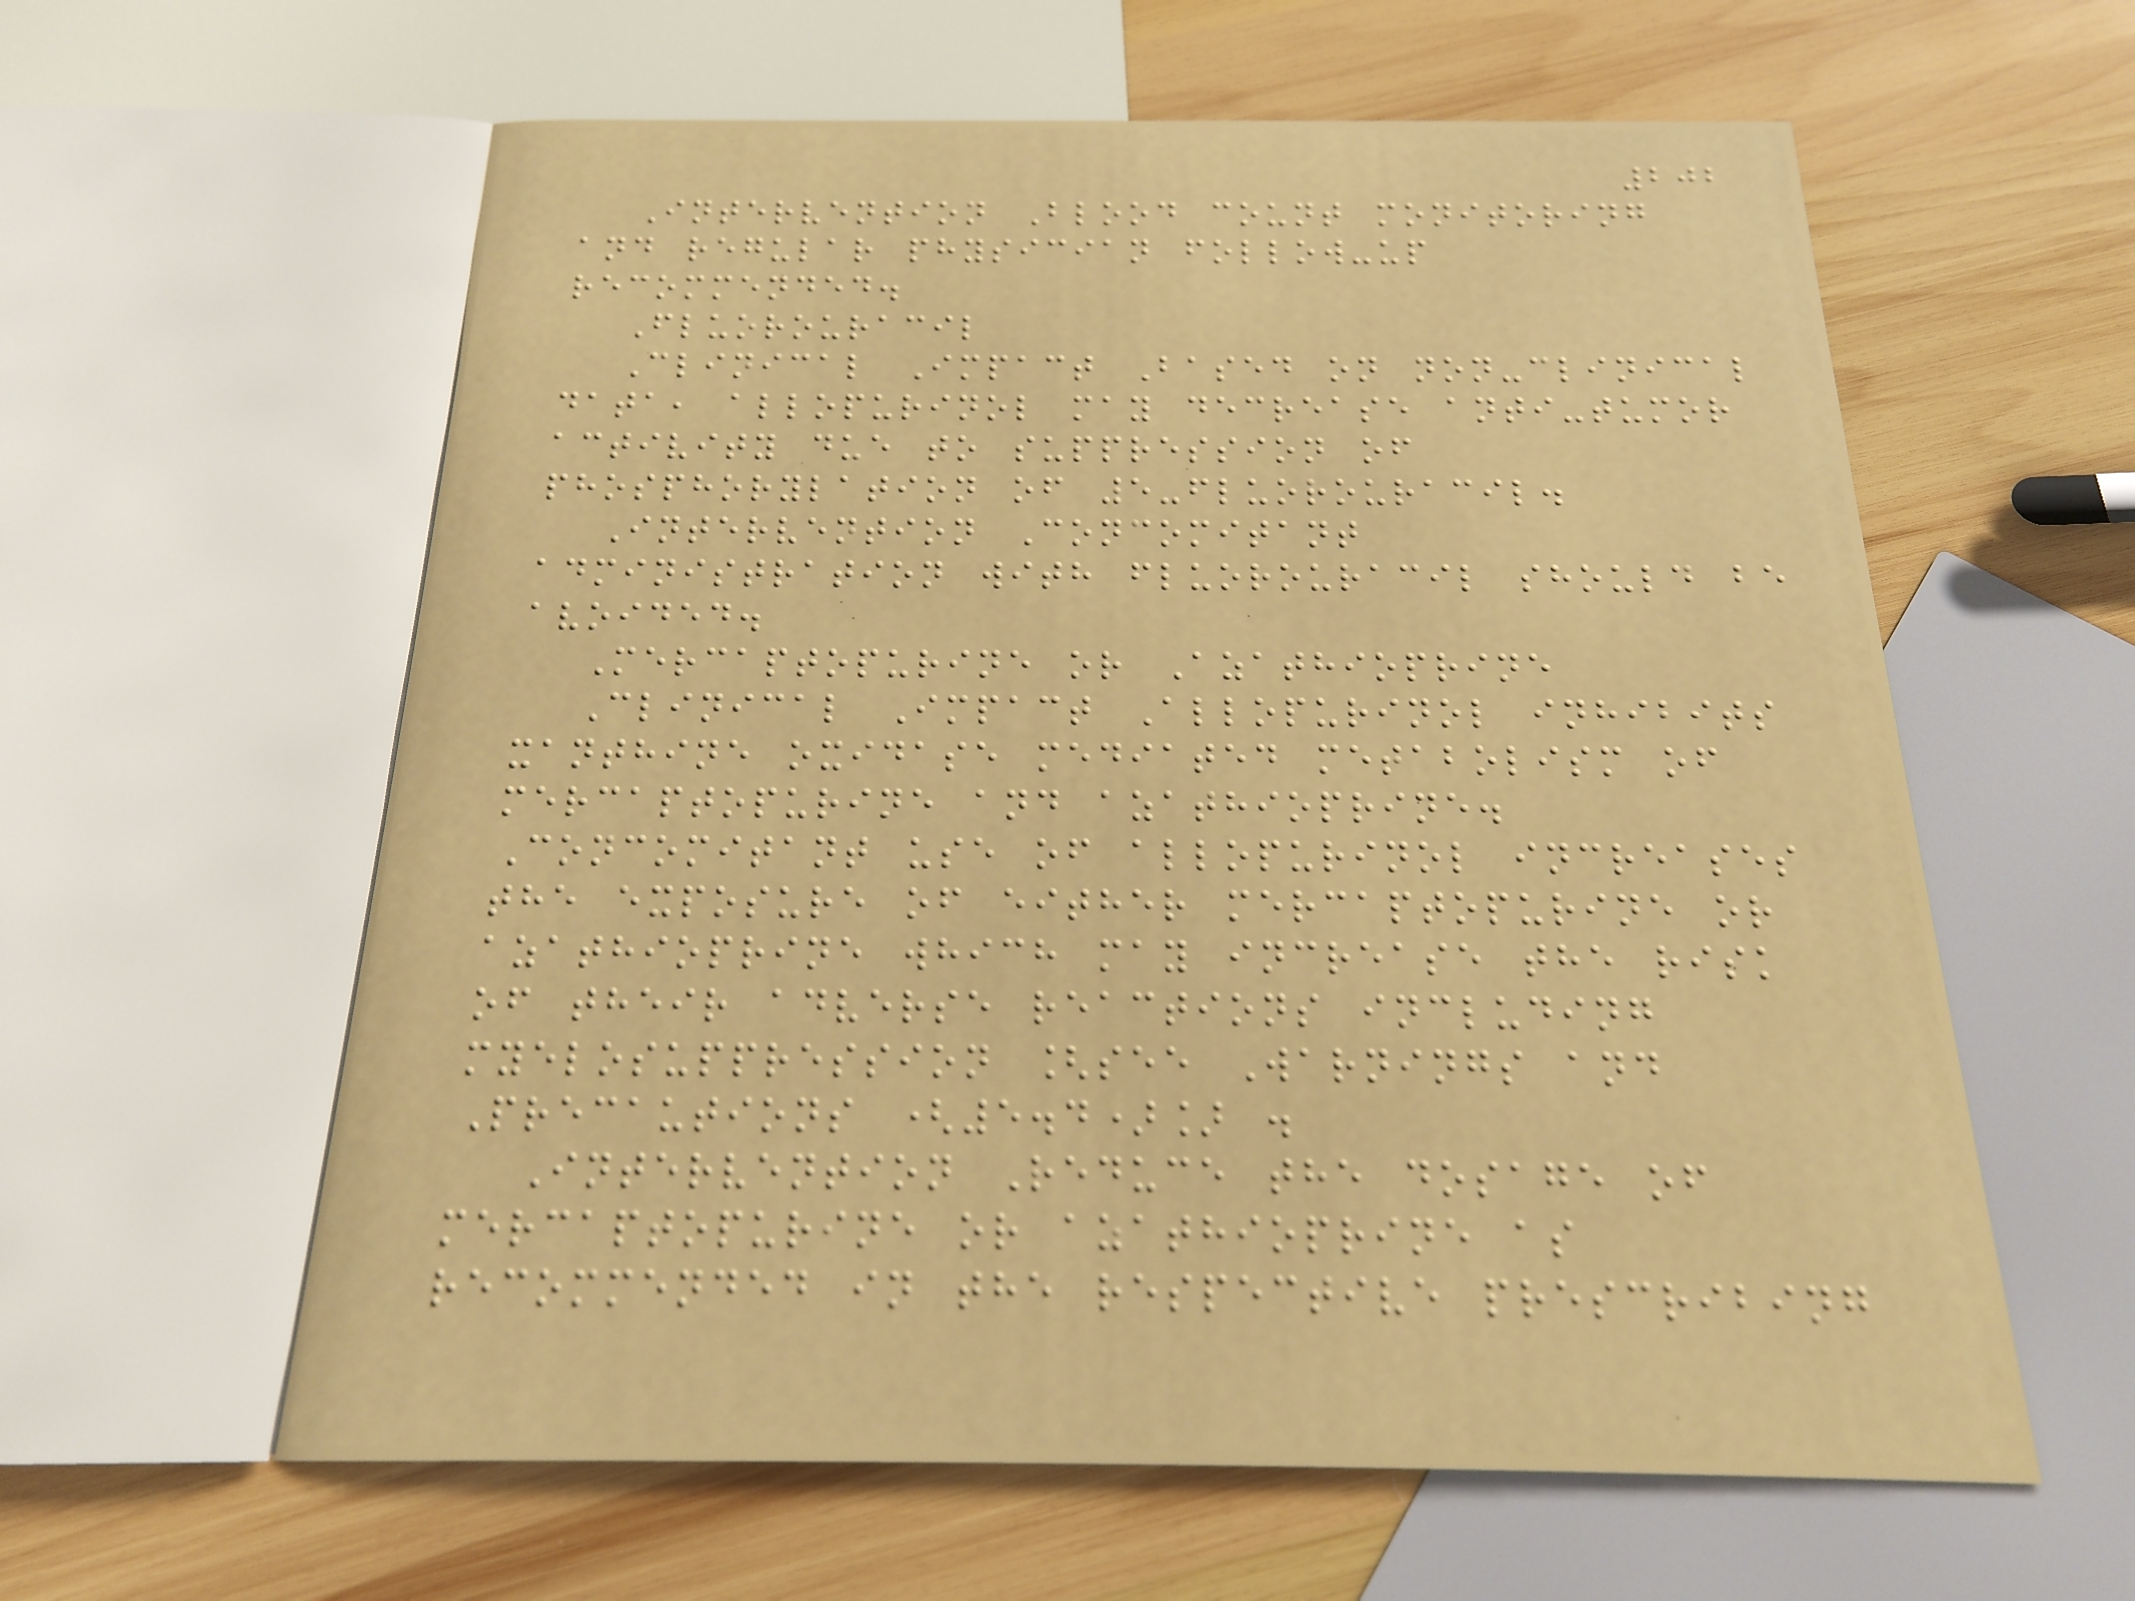202
Intervention Blood count monitoring
and regular physician follow-up
recommended.
Fluorouracil
Clinical Impact Based on non-clinical
data, allopurinol may decrease anti-tumor
activity due to suppression of
phosphorylation of 5-fluorouracil.
Intervention Concomitant
administration with fluorouracil should be
avoided.
Mercaptopurine or Azathioprine
Clinical Impact Allopurinol inhibits
xanthine oxidase mediated metabolism of
mercaptopurine and azathioprine.
Concomitant use of allopurinol increases
the exposure of either mercaptopurine or
azathioprine which may increase the risk
of their adverse reactions including
myelosuppression [see Warnings and
Precautions (5.4)] .
Intervention Reduce the dosage of
mercaptopurine or azathioprine as
recommended in the respective prescribing
